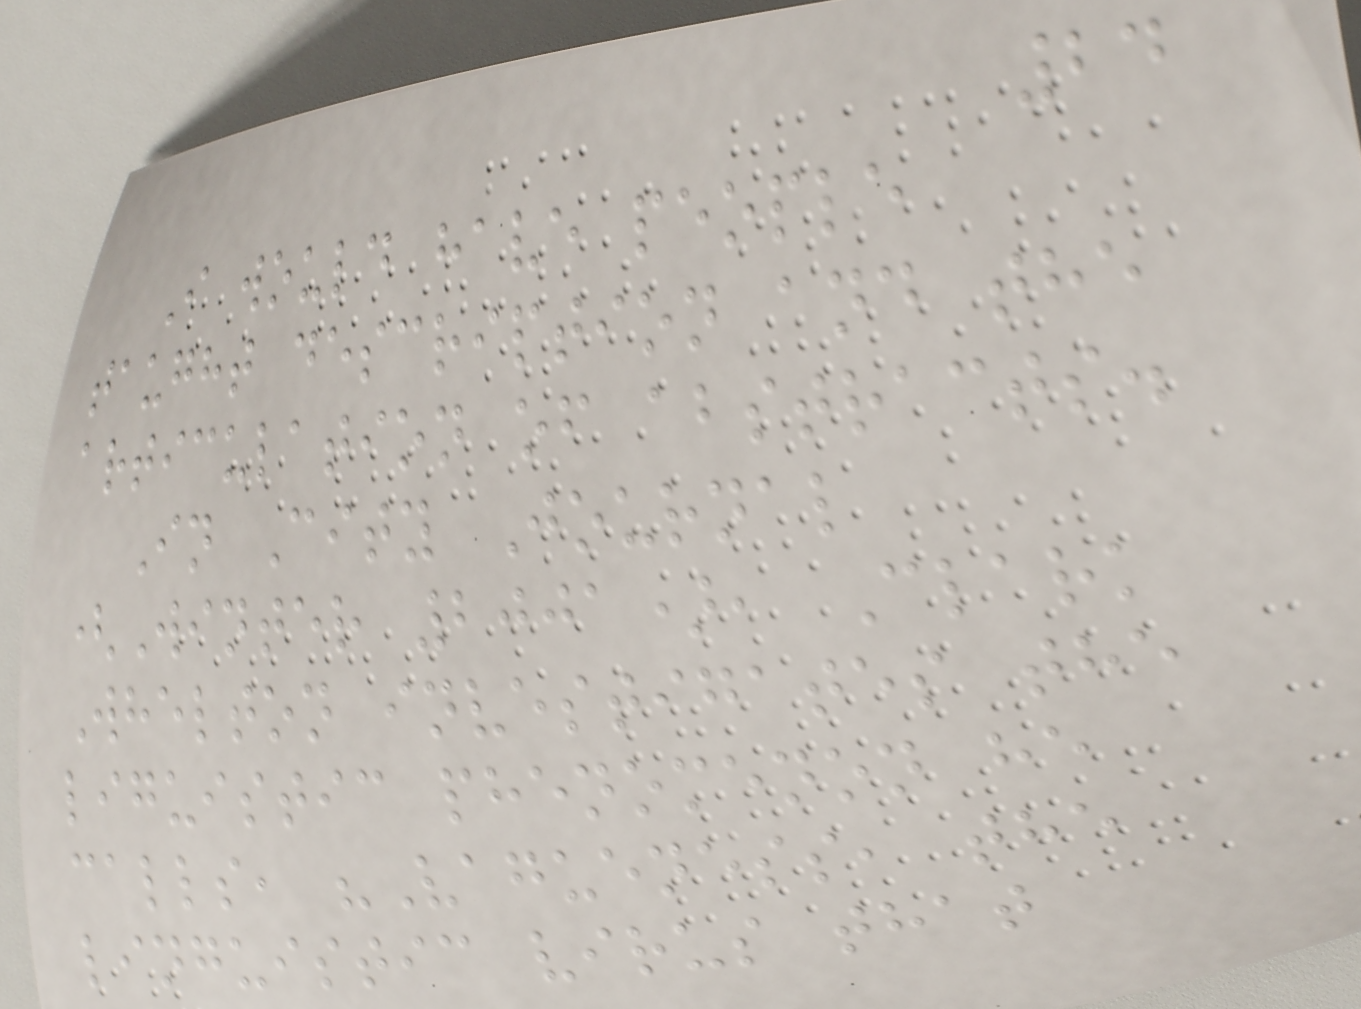24
I would have people
taught description and the
articulation of abstracts.
In City Journal
(Winter 2001), Clark
Whelton investigates the
liguistic phenomenon he
calls, "Vagueness, the
linguistic virus that
